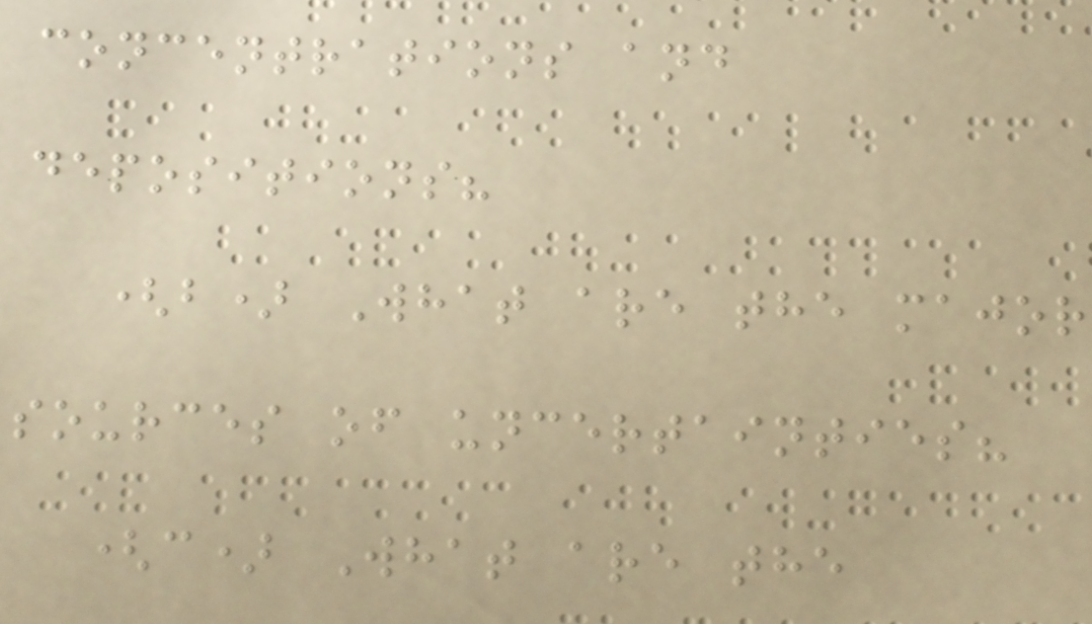concentrations and
depositions?
(b) What are the major
sources of uncertainties?
(c) What are the
